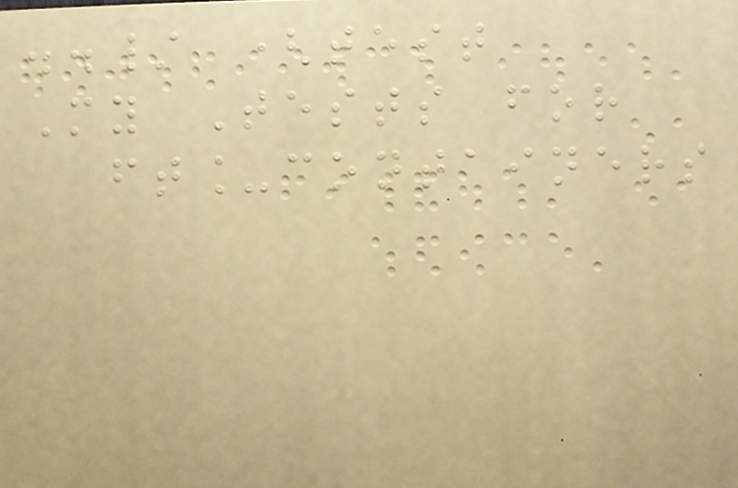../ (test
My Tests for
ft_containers
